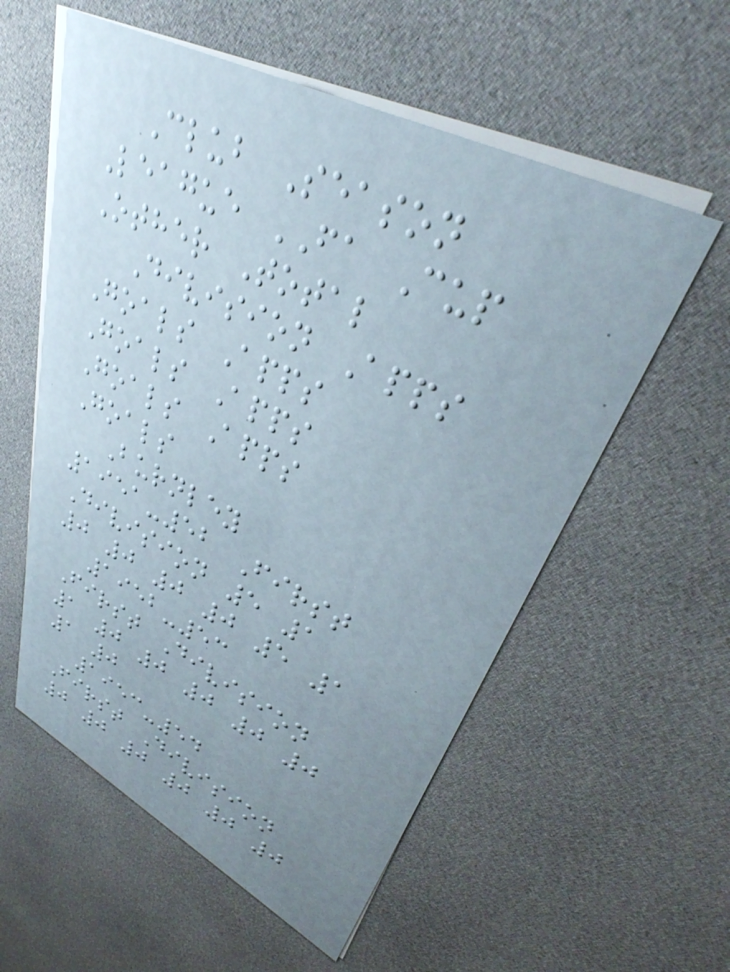Club Season
League FA Cup
Other Total
Division Apps
Goals Apps
Goals Apps
Goals Apps
Goals
Burnley
1951-52 First
Division 5 1
0 0 0 0 5 1
1952-53
First Division
1 0 0 0 0 0
1 0
1953-54
First Division
0 0 0 0 0 0
